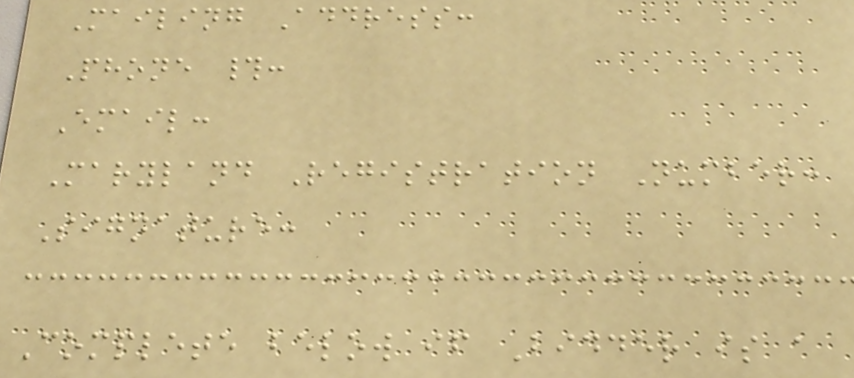Mailing Address:
Phone #:
Email:
Maryland Registration Number:
Signature:
Complete below if Bidder is a
